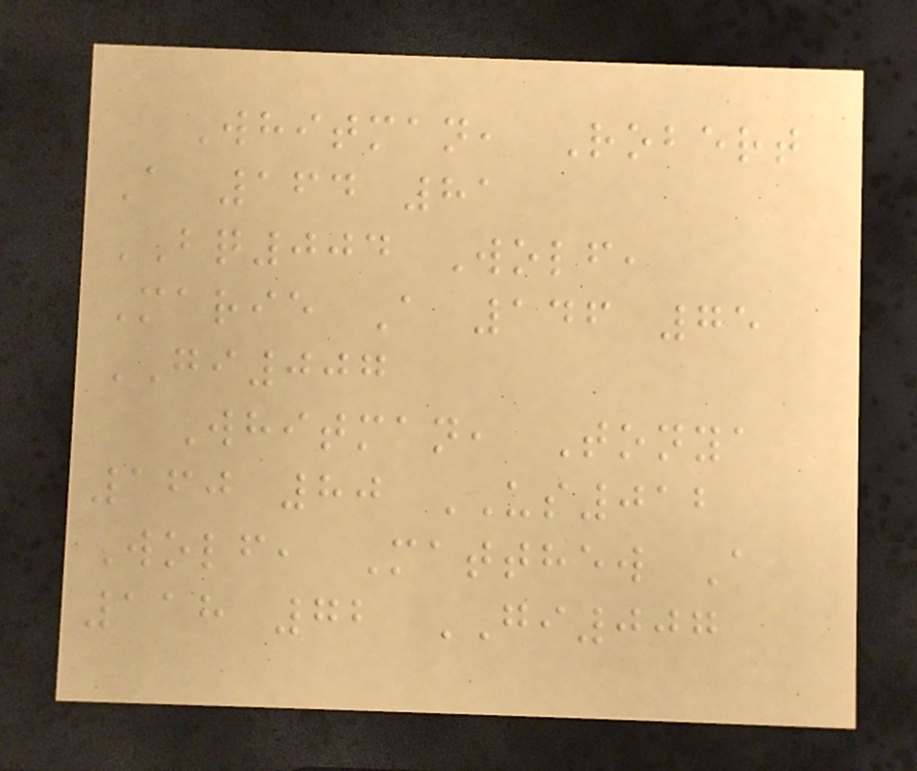Whitman, Robert
A 164 81
BQ004 Wolf,
Marie A 146 75
GI007
Whitman, Tonya
160 80 US012
Wolf, Matthew A
118 72 GI007
